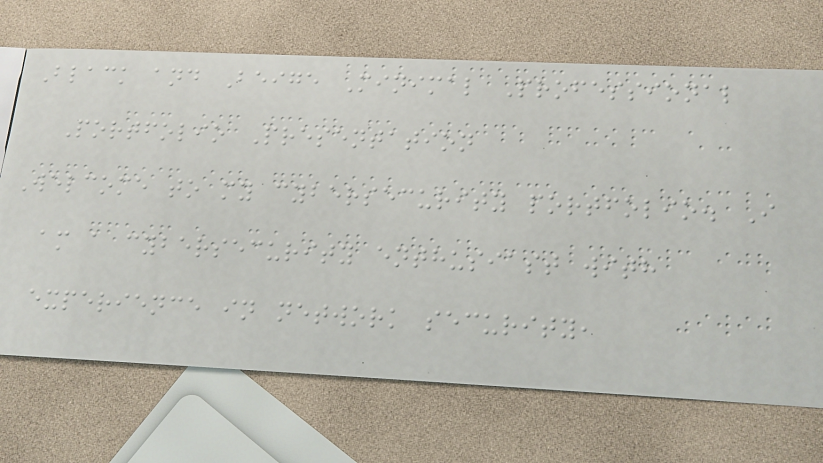Black and Beige Minimal Professional
Portfolio Presentation
Welcome to my cybersecurity portfolio. I
am a cybersecurity enthusiast with
experience in network security,
